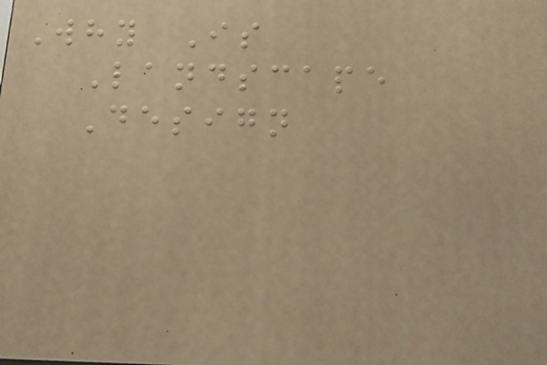Why Is
Landscape
Design
